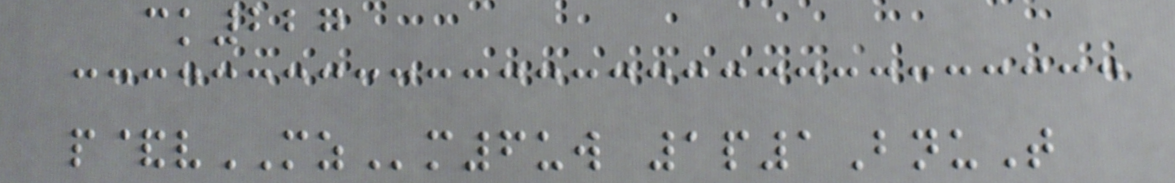ck227
p&vMZm6uw 1p1BnuT
